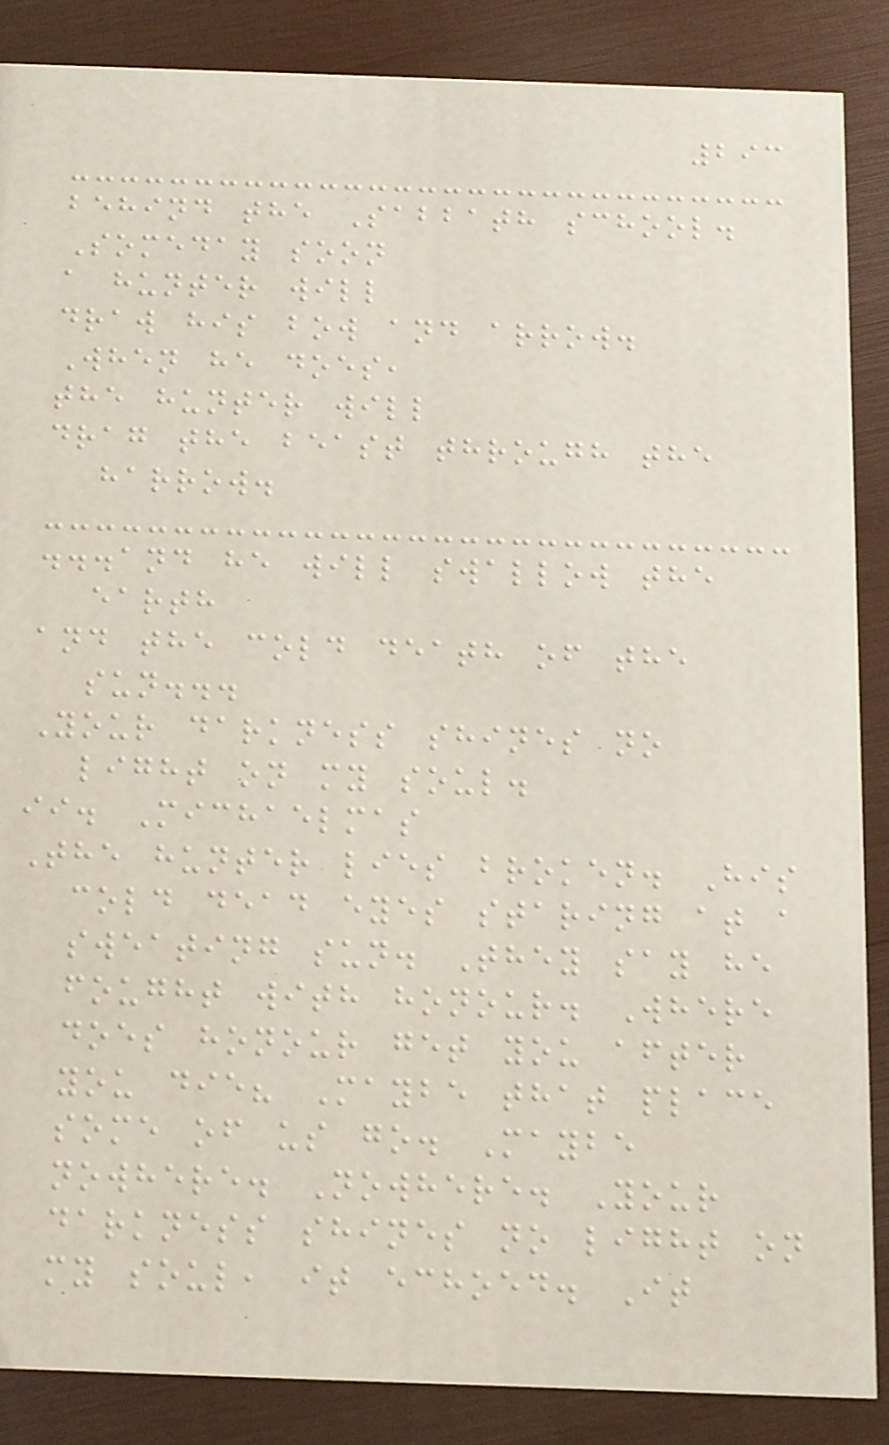293
behind the Sabbath school.
Someday soon
a hunter will
draw his bow and arrow.
When he does,
the hunter will
drag the beast through the
harrow.
...and he will swallow the
earth
and the cold death of the
sun...
Your darkness shines no
light on my soul.
ii. Michaelmas
The hunter lies broken. His
cold dead eyes staring at a
sweating sun. They say he
fought with honour. Where
does honour get you after
you die? Maybe that place
some of us go. Maybe
nowhere. Nowhere. Your
darkness shines no light on
my soul, it echoed. It
